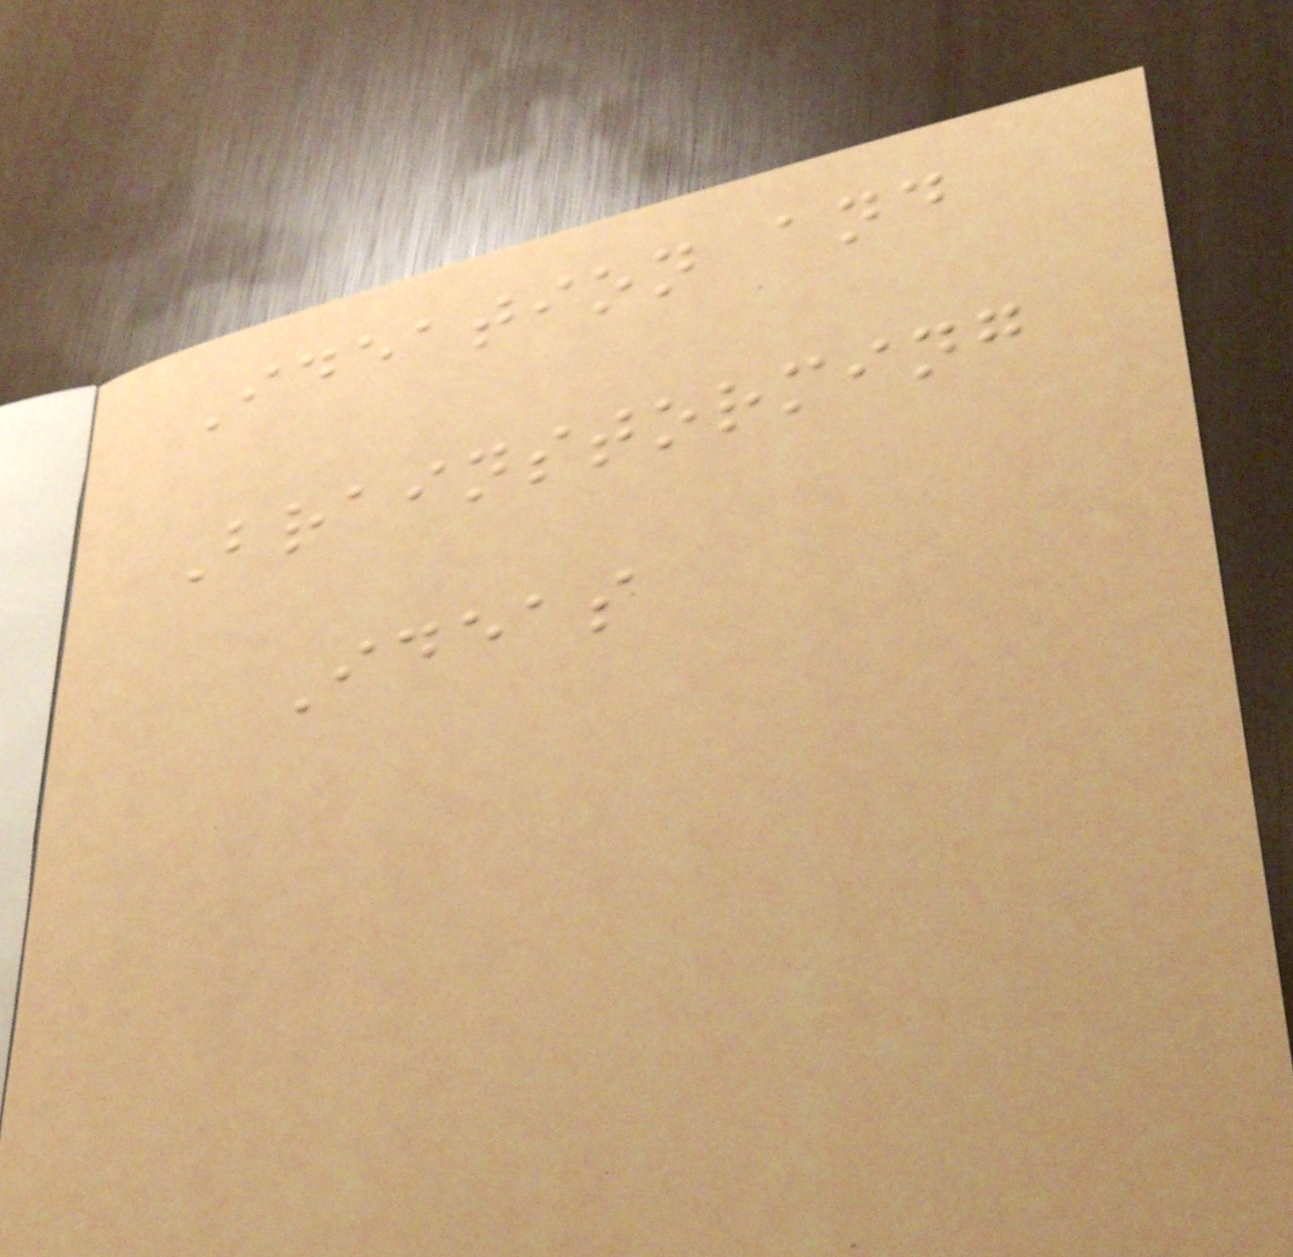Ideation and
Brainstorming
Ideas
